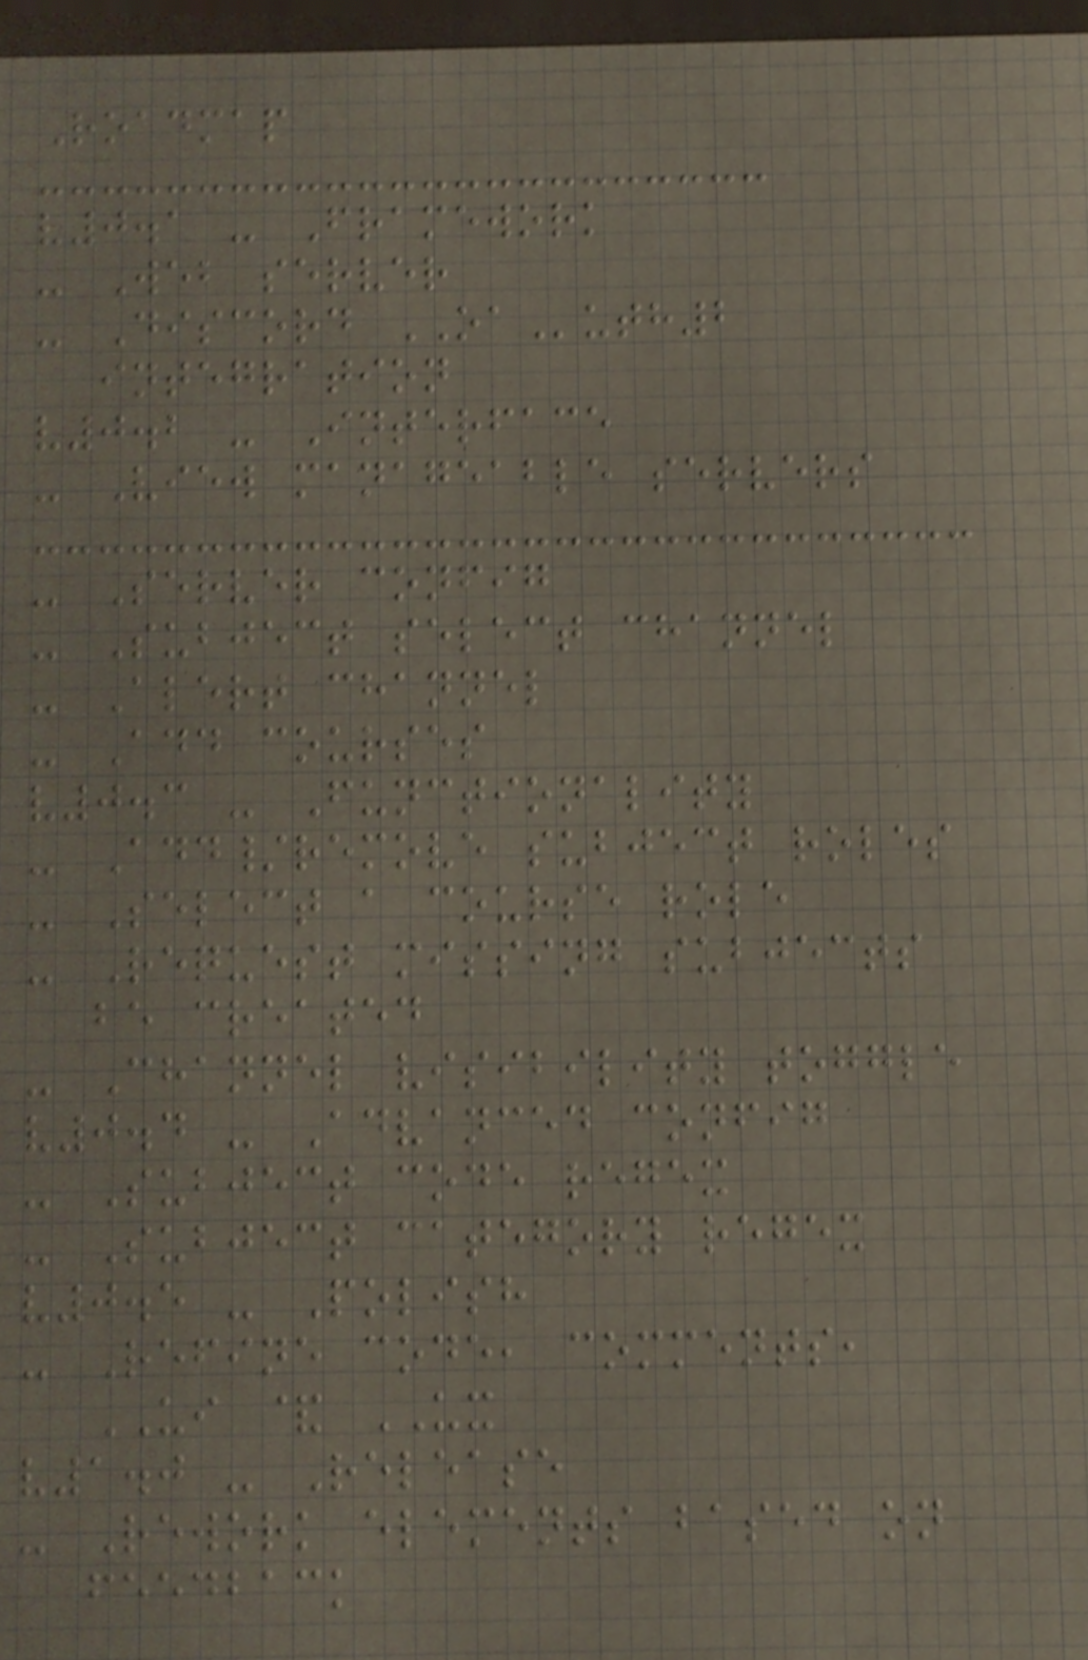Roadmap
v0.1 - Framework
- Web server
- Discord OAuth2
integration
v0.2 - Interface
- View manageable servers
- Server config
- Subject select channel
- Alert channel
- Add courses
v0.3 - Functionality
- Add/remove subject roles
- Select a course role
- Request missing subjects
be created
- Channel visibility toggle
v0.4 - Advanced config
- Subject code regex
- Subject category regex
v0.5 - Polish
- Refine code, comments,
UI & UX
v1.0 - Release
- Rework elements based on
feedback
